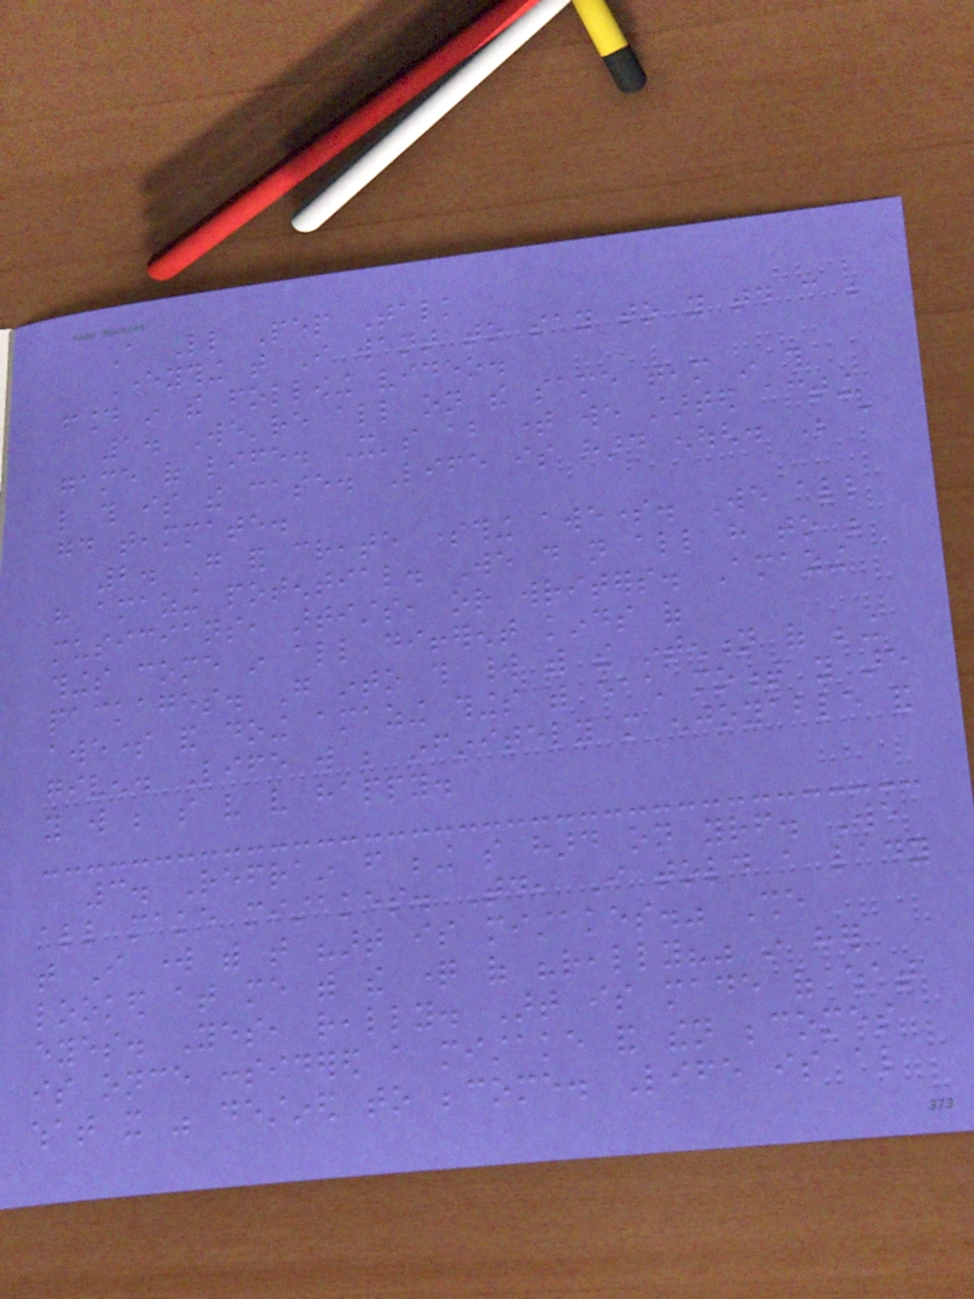A Little Pep Talk
Everything that I want to say to you today can be
found in the following video.
1. We're all on the same team in this
game of life. It's about time we started acting
like this is the case. Life is hard enough. Be a
good teammate.
2. Go and create something awesome. We all
have amazing potential. We do not all have to be
musicians, artists, or writers. Amazing
things come in all different kinds of
packages. Go into this world with the intention of being
awesome and doing amazing things with each moment you are
given. Life will be infinitely more enjoyable and
you will be so very very happy.
3. Refrain from being so hard on yourself. We
all make mistakes. Today, I told a lady
that I work with that "art is mistakes." She
looked at me with the question of "really?" in her
eyes. Yes, really. Art is made of what
is once considered a mistake and then becomes
what it was destined to become. Life is also
